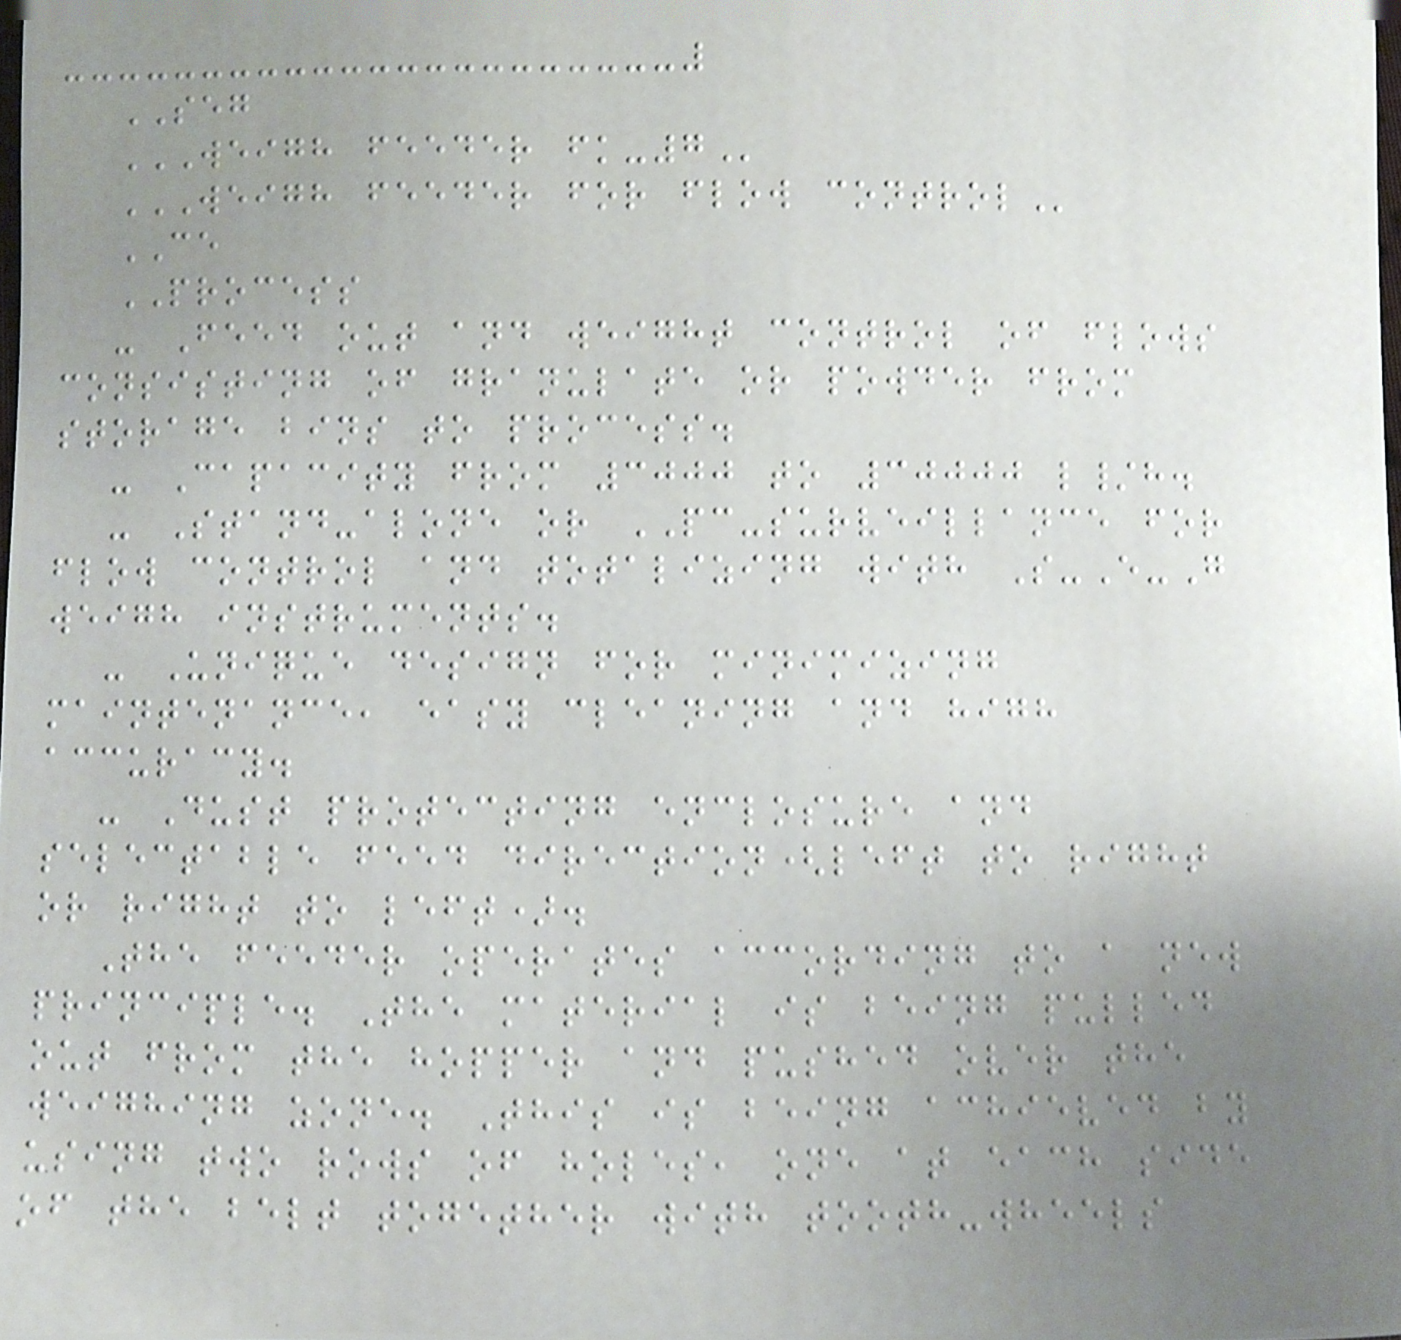SEG
WEIGH FEEDER FK-7
WEIGH FEEDER FOR FLOW CONTROL
CE
PROCESS
- Feed out and weight control of flows
consisting of granulate or powder from
storage bins to process.
- Capacity from 3000 to 30000 l/h.
- Stand-alone or PC-surveillance for
flow control and totalizing with S-E-G
weigh instruments.
- Unique design for minimizing
maintenance, easy cleaning and high
accuracy.
- Dust protecting enclosure and
selectable feed direction(left to right
or right to left).
The feeder operates according to a new
principle. The material is being pulled
out from the hopper and pushed over the
weighing zone. This is being achieved by
using two rows of holes, one at each side
of the belt together with tooth-wheels
